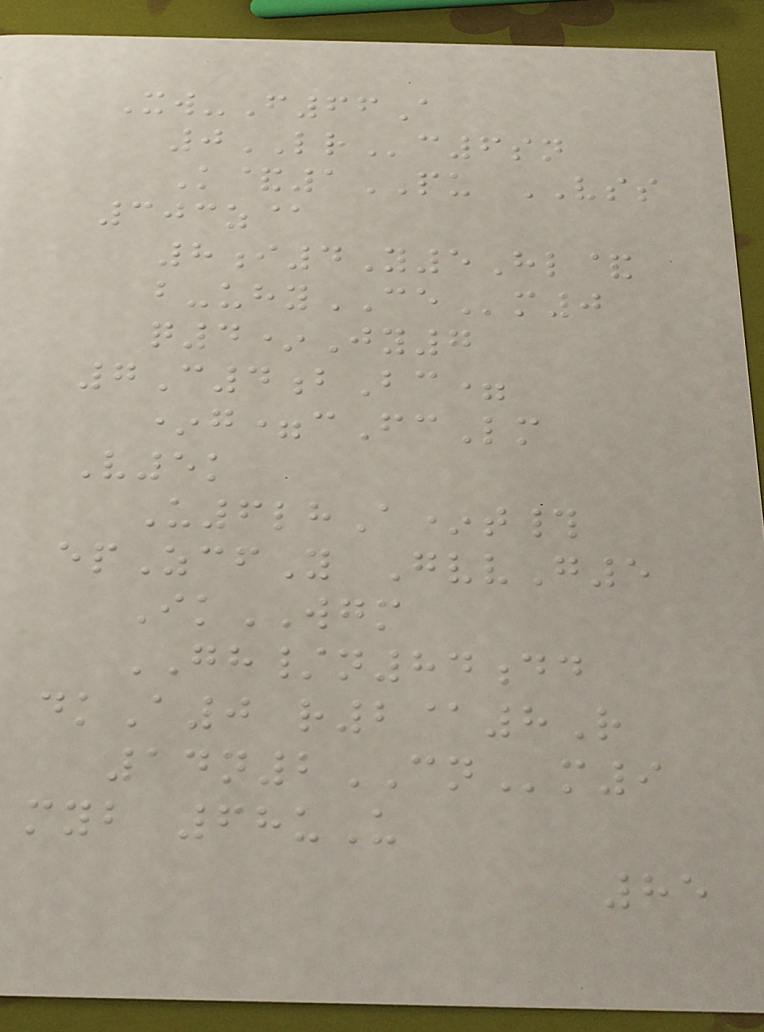Xw-F66A
0LRc6sn
K&1PU VSS
303z@
8i4Y5Hl&
b-uhyCEm0
q4*Jy7
7C4bBc=
*g=cFcLm
V5k
U6lhA*t#
epZcfY GvvG5
IkWGM
GH/n84dd
dkA0 r2@8R
14n2CNm9
myb 68uU
85
